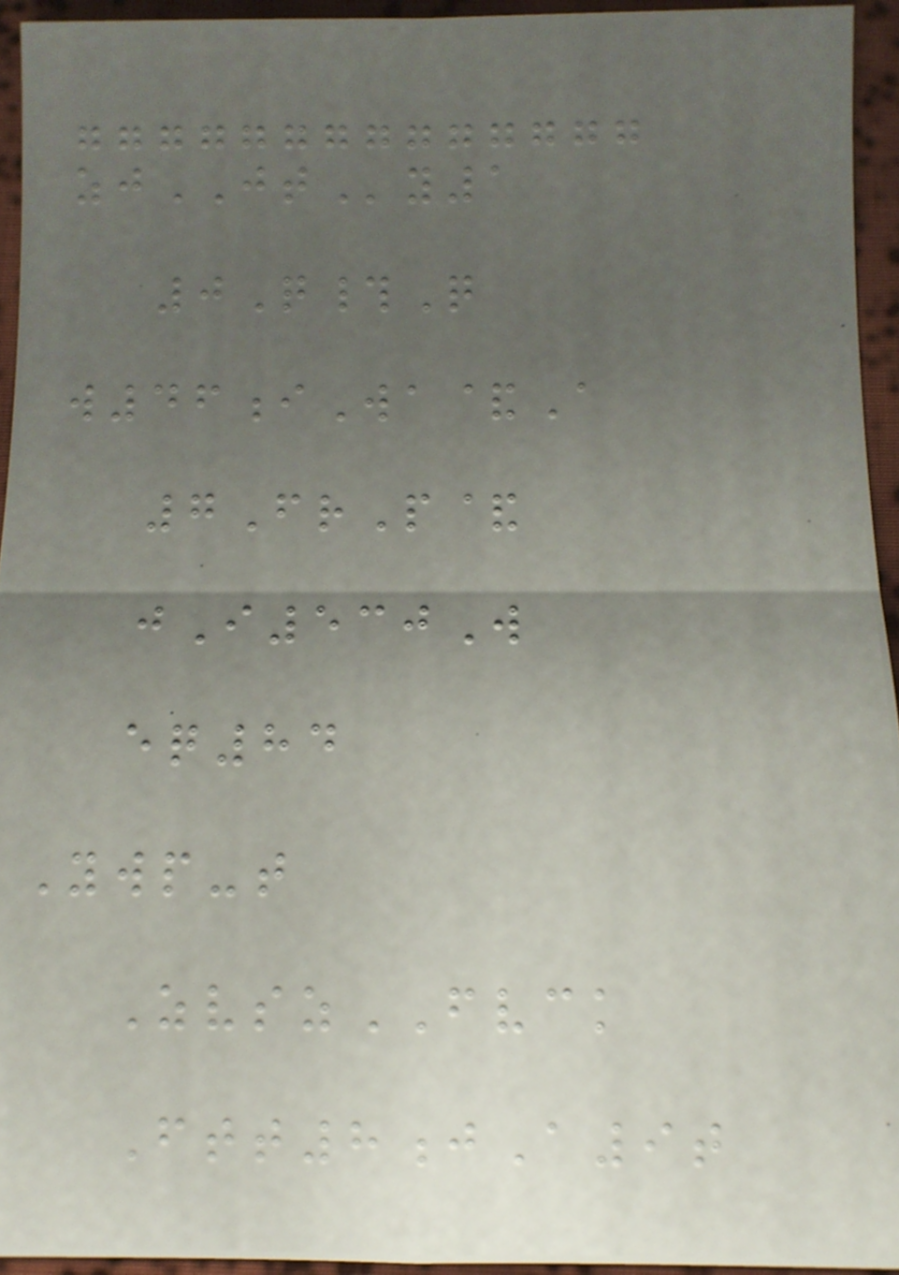zjJTy1
0Q#Q
w46iWa&A
7FrP&
jI530W
eq84
Ywp-t
ZvszFVCK
Ftt8jA9t
